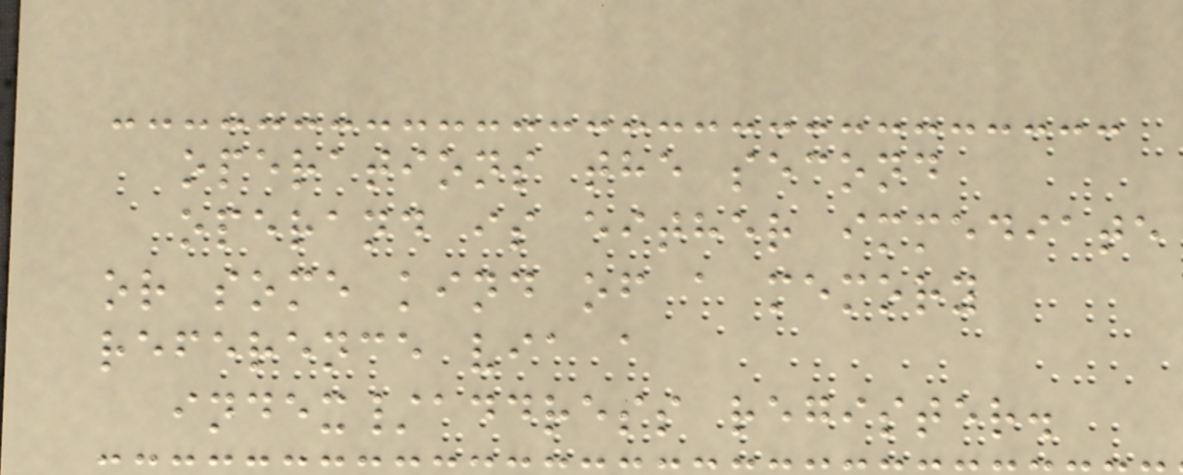operations the second
operand is either immediate
or some kind of a memory
reference via a
index/address register.
